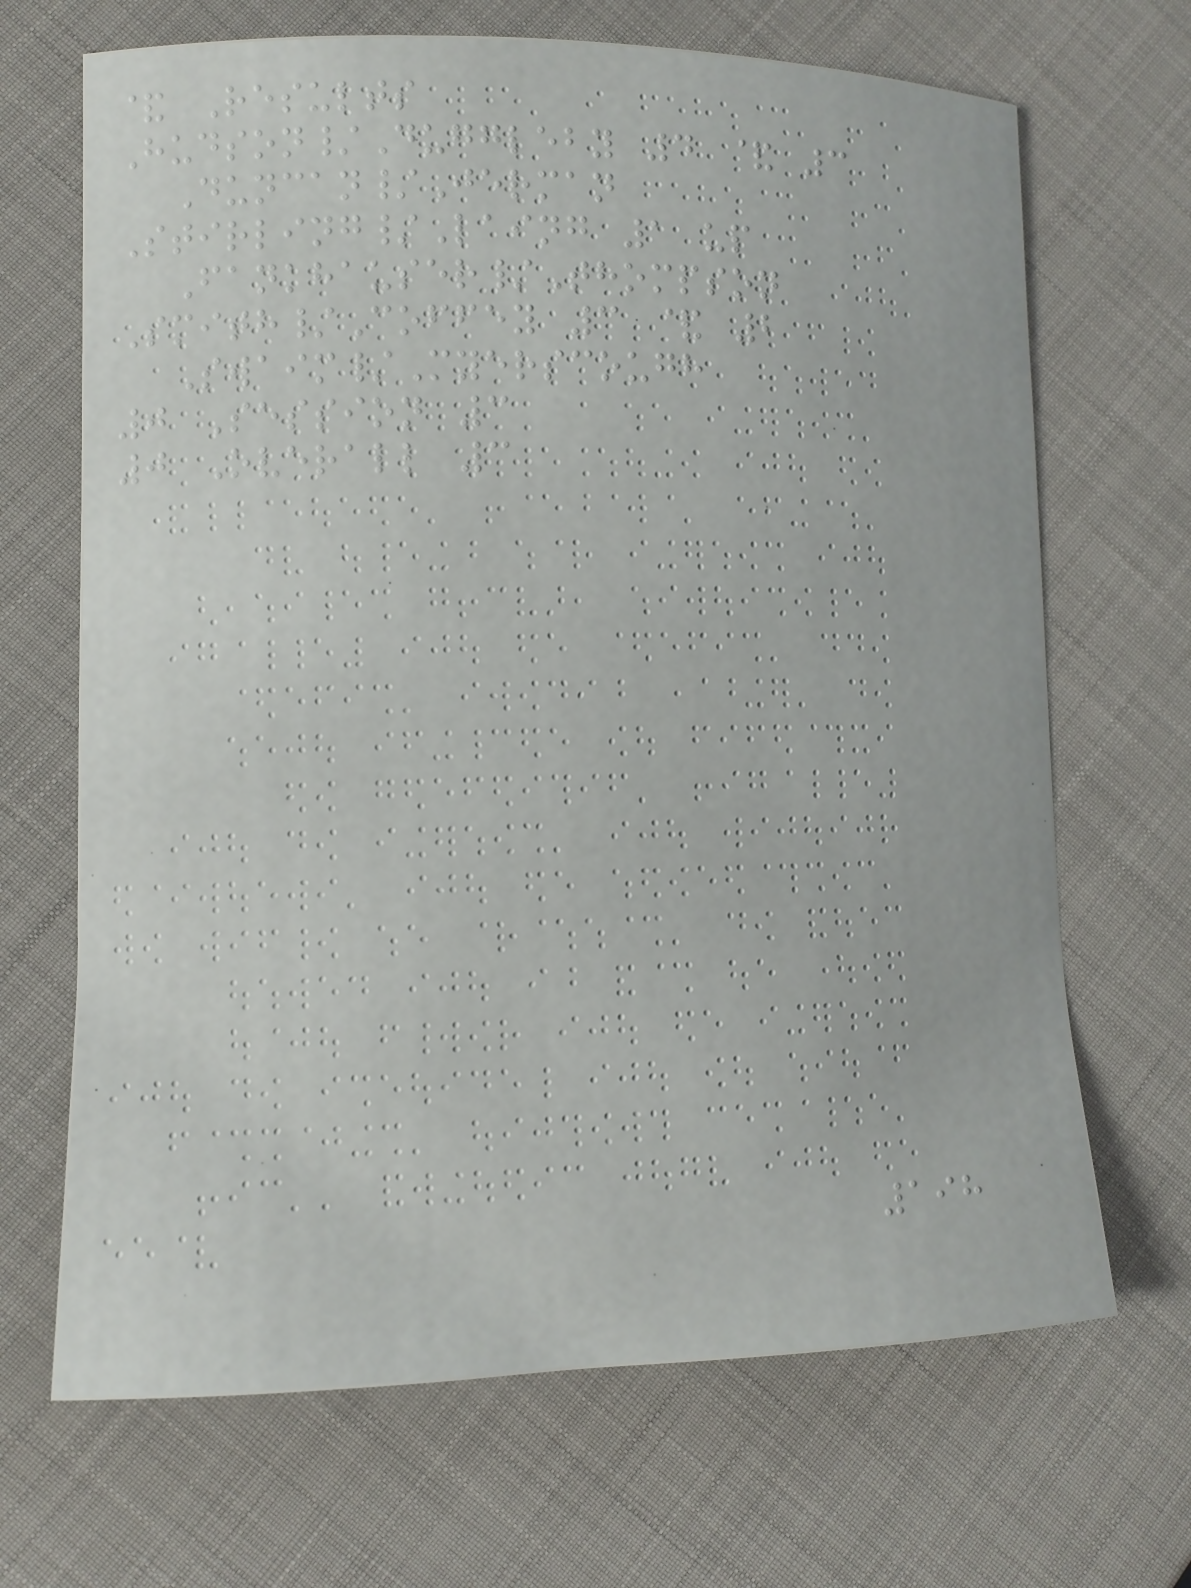& Results
Hudson/Duggleby 4 & 3
Duncan/Jerman
Stirling/Laing 1 up
Fankhauser/Thompson
Smith/Coffey 3 & 2
Swaim/Myerscough
0 Session 3
0 Overall 3
198
